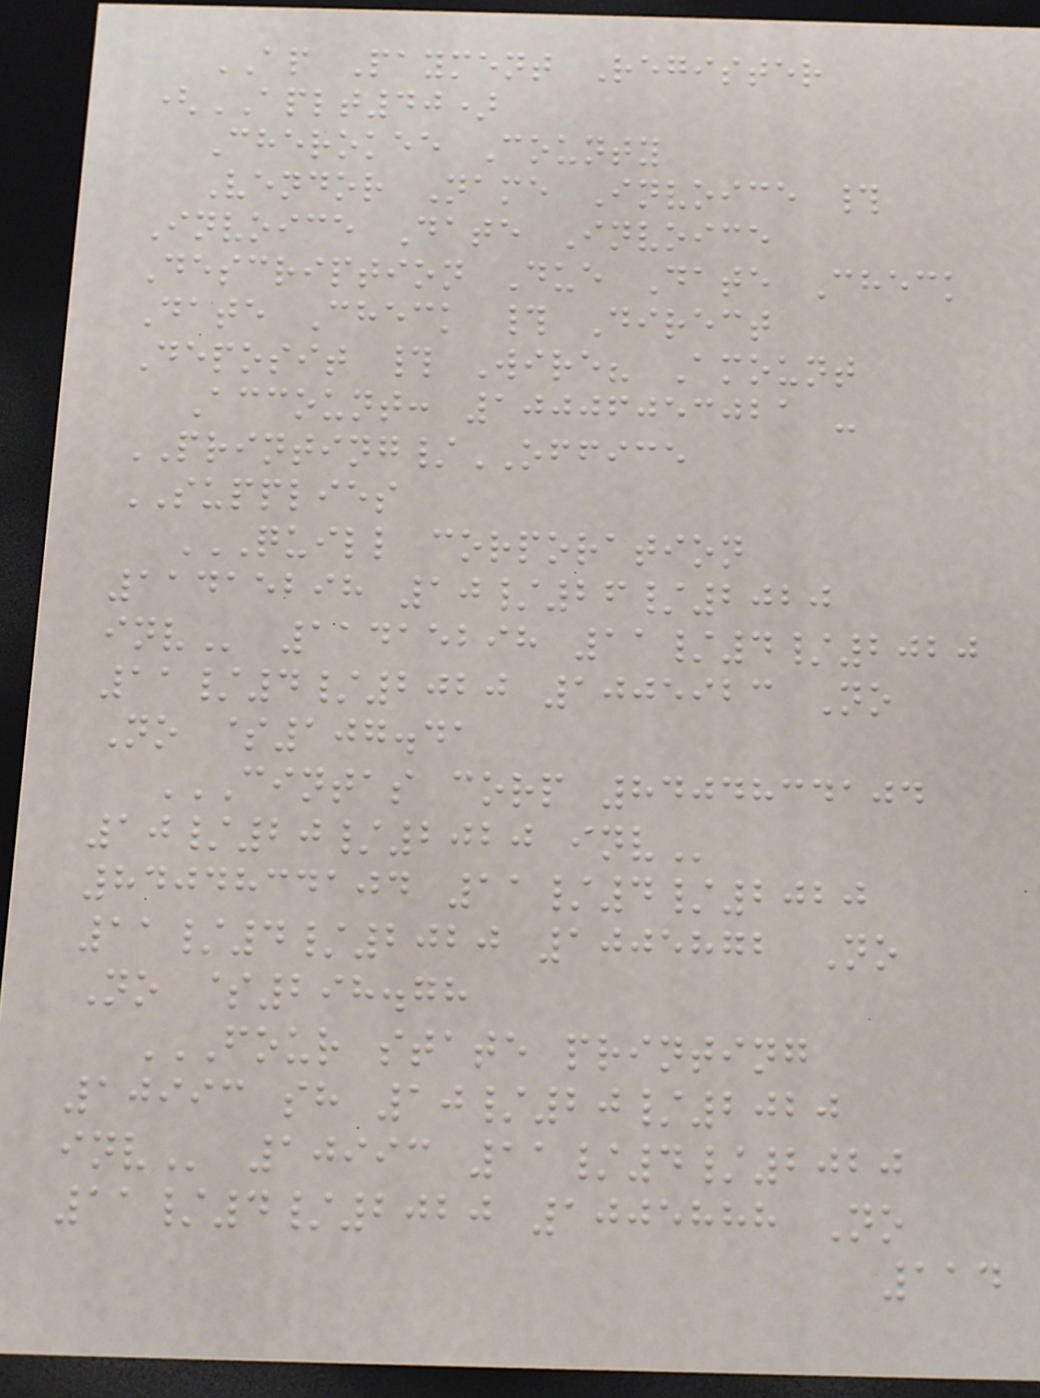AP Payment Register
(APLT40)
Cherokee County
Vendor Name Invoice #
Invoice Date Invoice
Description Due Date Check
Date Check # Direct
Deposit # Wire? Amount
Account: 10006053021 -
PRINTING/OFFICE
SUPPLIES
QUILL CORPORATION
11415298 10/26/2020
INV 11415298 11/4/2020
11/4/2020 1005923 No
No $107.41
CINTAS CORP 8404834104
10/20/2020 INV
8404834104 11/4/2020
11/4/2020 1005872 No
No $298.78
FOUR STATE PRINTING
10993 SH 10/20/2020
INV 10993 11/4/2020
11/4/2020 1005888 No
114
